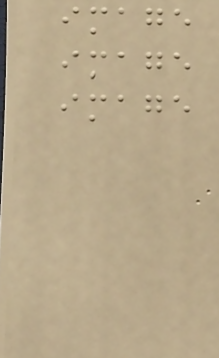image
image
image
